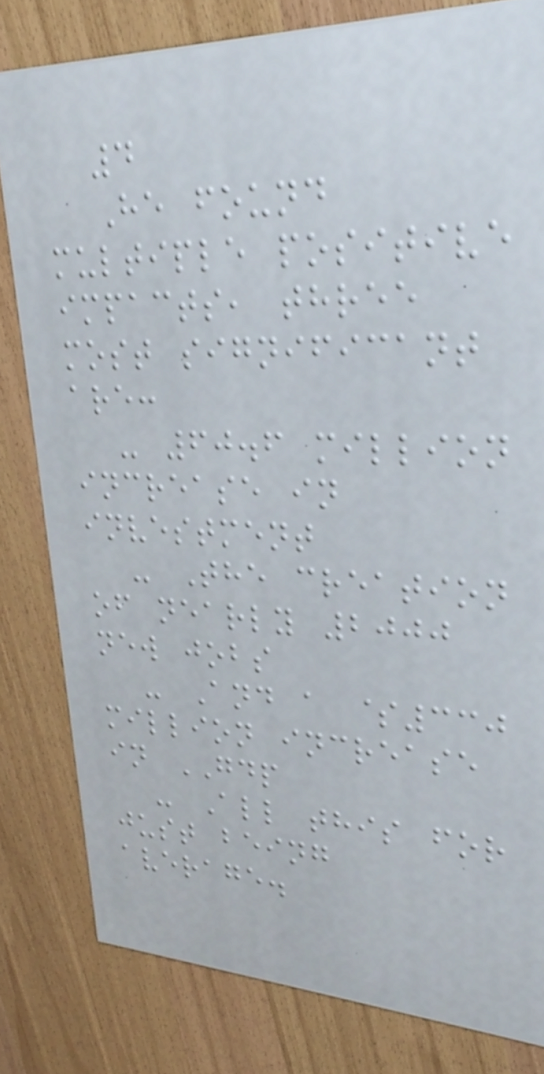4
He found
multiple positive
impacts, three
most significant
are:
- 60.6 million
increase in
investment
- The creation
of nearly 2000
new jobs
- And a $330
million increase
in GDP
- All this for
just being
average.
